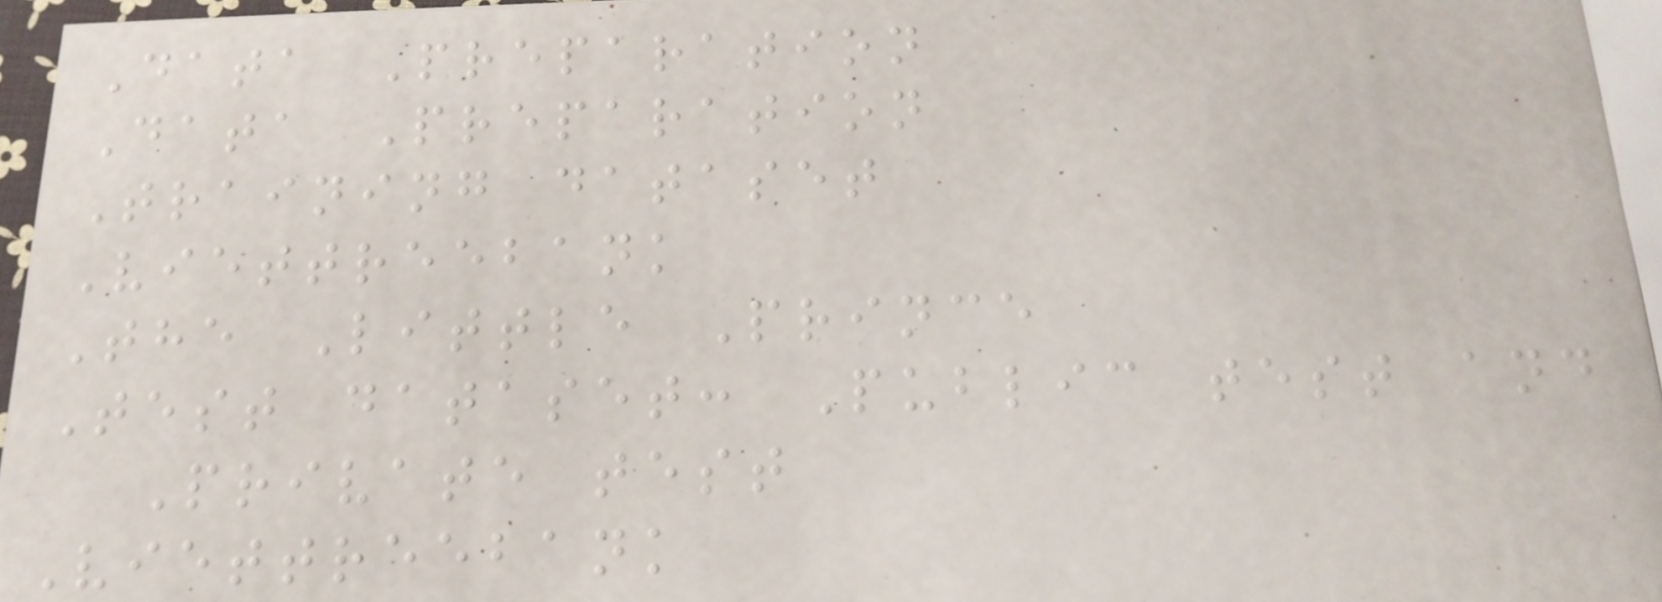Data Preparation
Data Preparation
Training dataset
Viettreebank
The Little Prince
Test dataset: Public test and
Private test
Viettreebank
